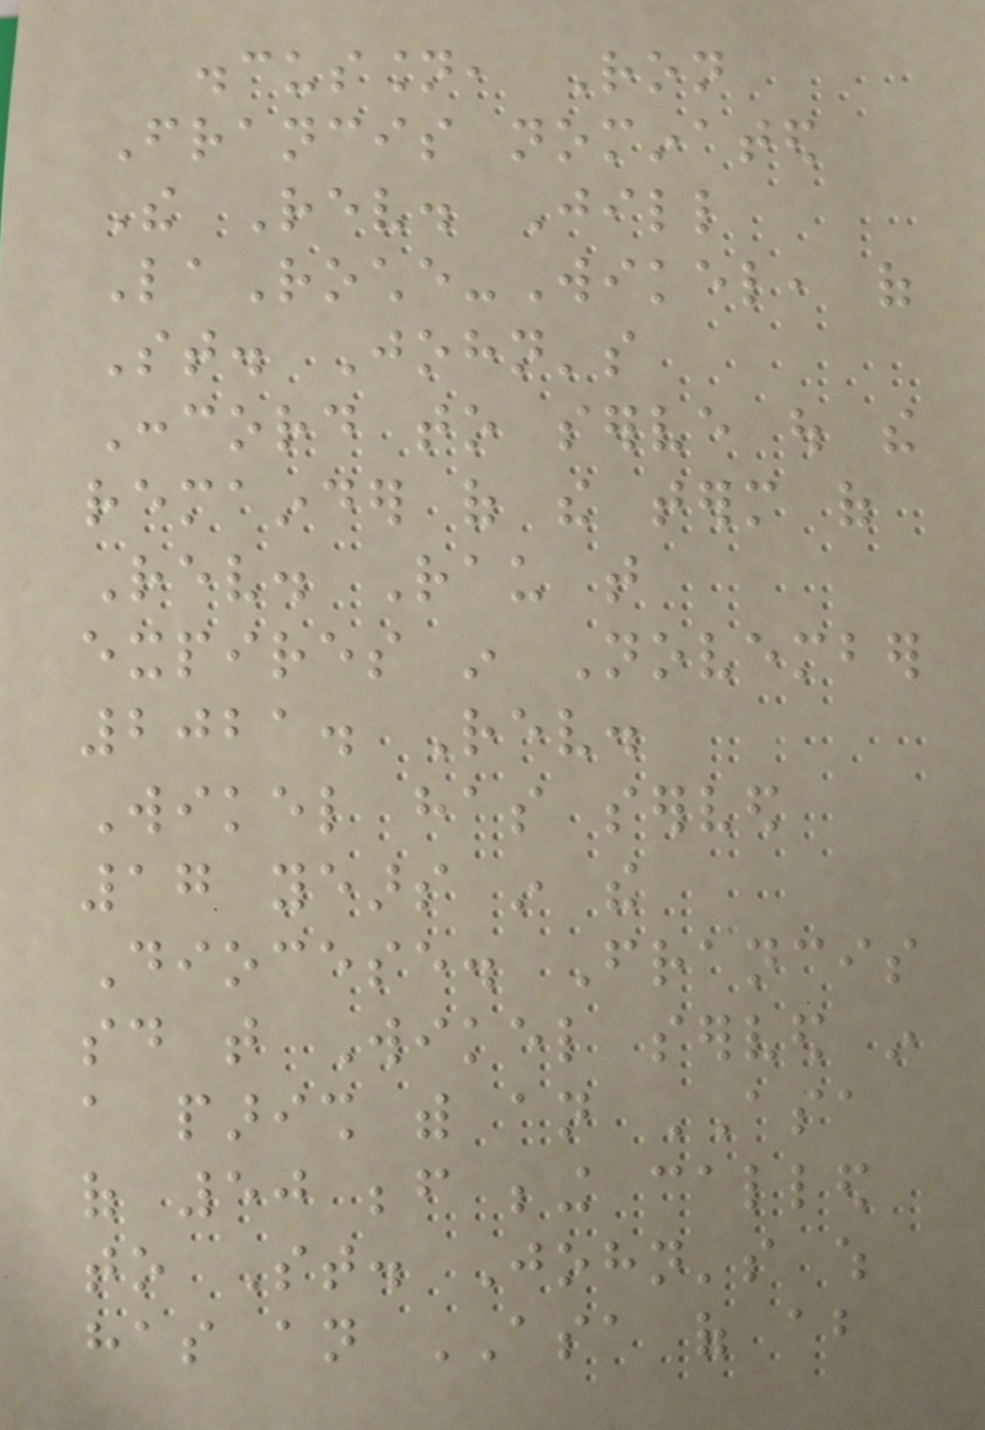discussion, Ron
Francis nominated
The Rev. Jill
LaRoche-Wikel, of
St. John's
Concord to serve out the
remainder of the term of
Rev. Rau that
expires in November
2021. Rev.
Wikel has served
17 years in the
Diocese. Francis
said that Wikel served in
a parish with an ASA
of 50 before being called
to St. John's which
has an ASA of about
